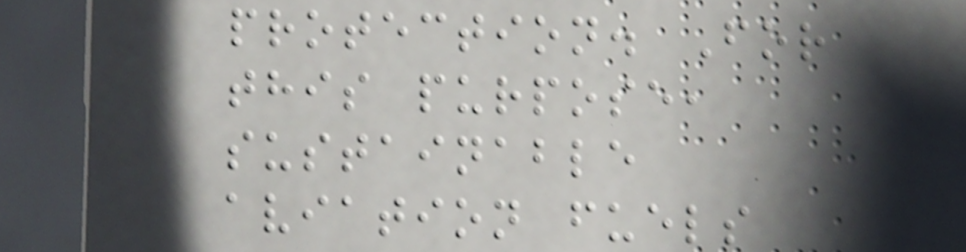protection. For
this purpose,
sustainable
aviation fuels
